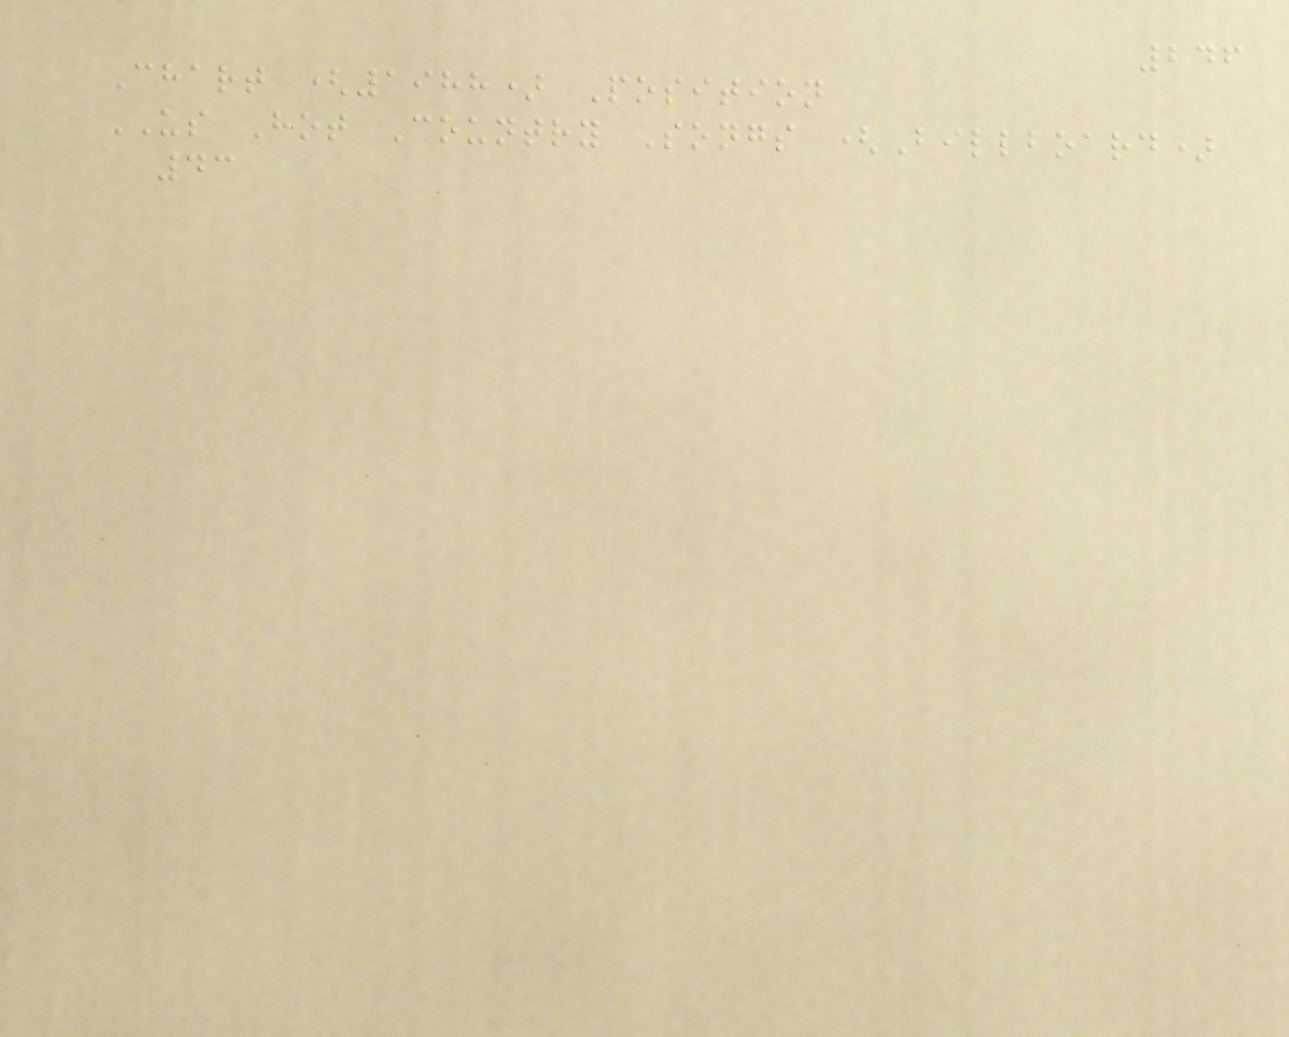246
Chart (1988) Position
US Hot Country Songs (Billboard)
43
